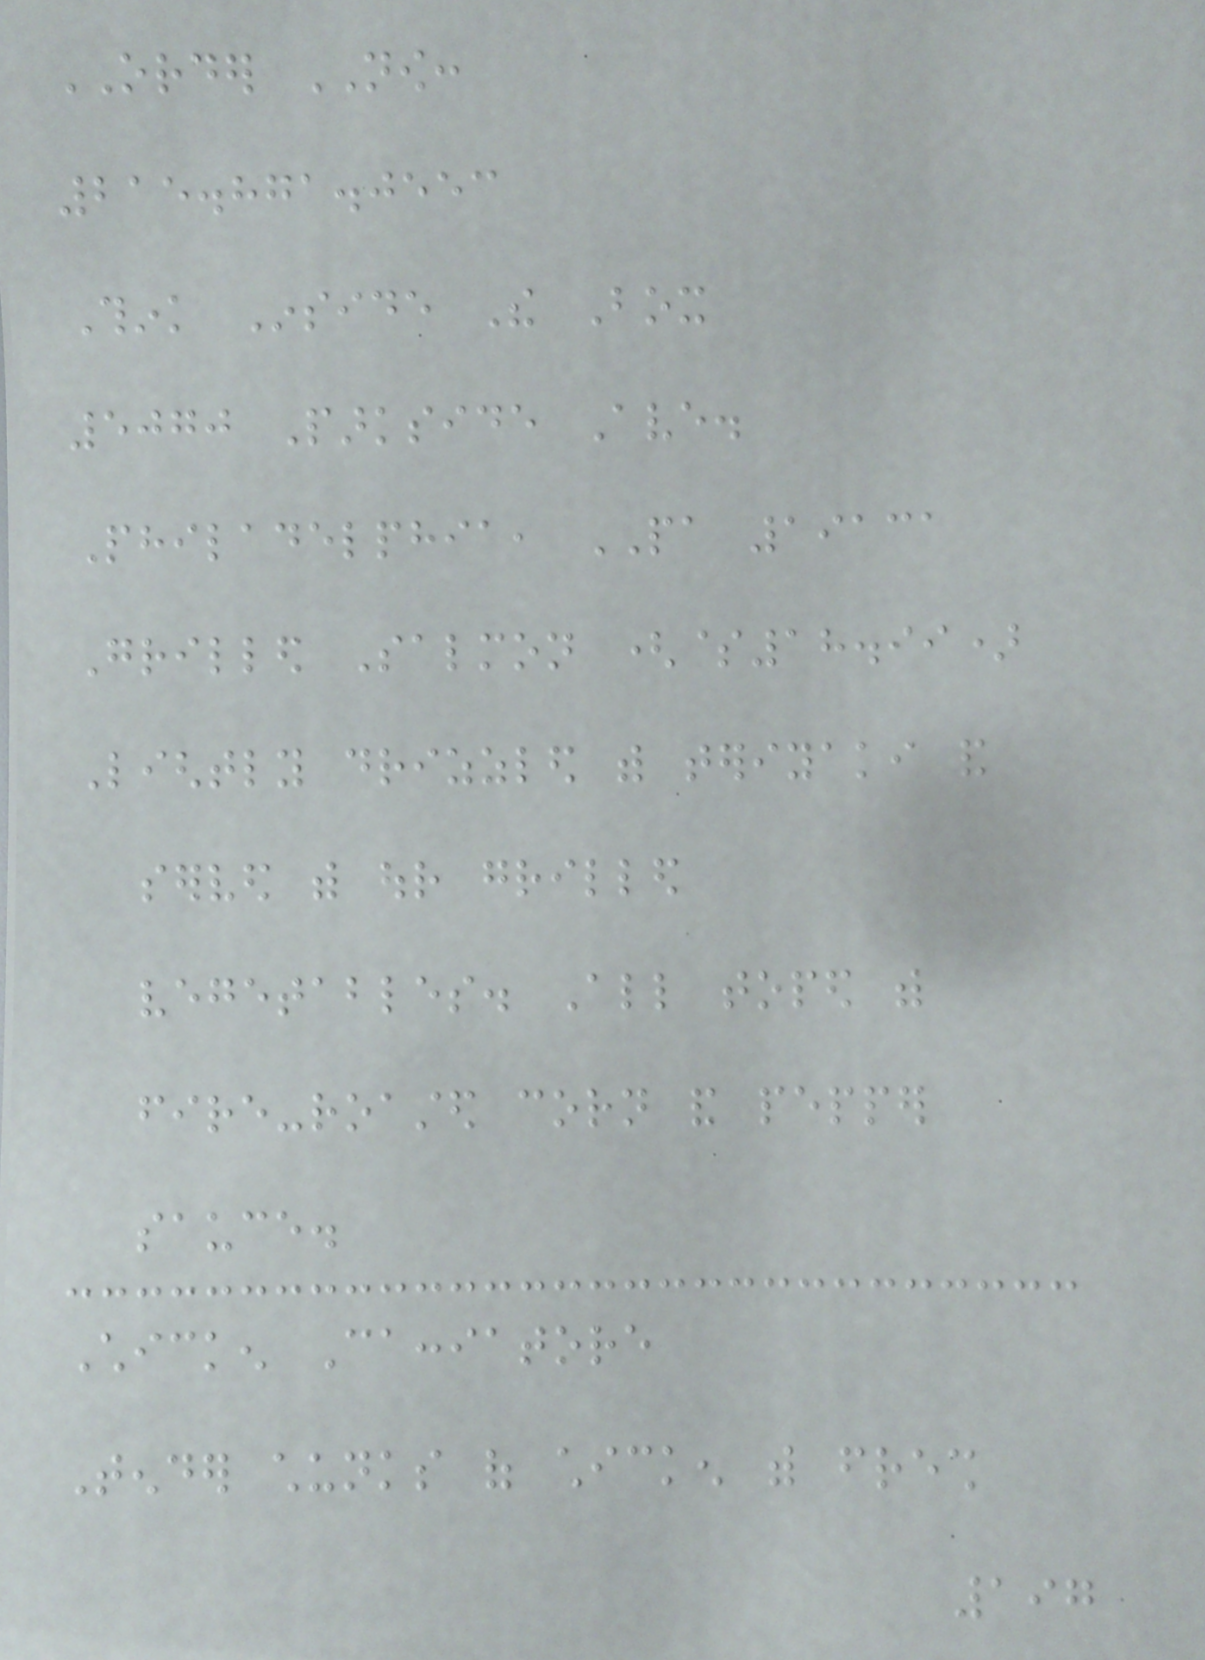ORDER NOW:
215.871.0553
Think Inside The Box
5070 Parkside Ave.
Philadelphia, PA 19131
Grilled Salmon ($18.99)
Lightly drizzled with teriyaki and
served with our grilled
vegetables. All toped with
fire-roasted corn and pepper
sauce.
Chicken Cacciatore
Tender chunks of chicken with fresh
197
